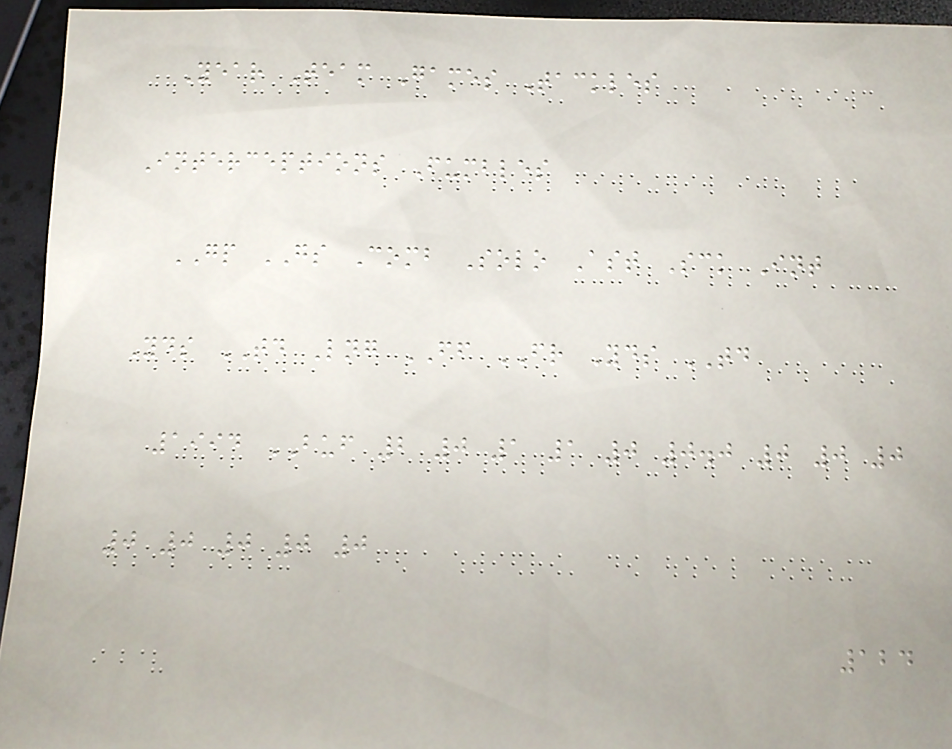Year Team Games Tackles
Interceptions Fumbles
GP GS Comb Solo Ast Sck Int
Yds TD Lng FF FR Yds TD
1994 BUF 2 0 1 1 0 0.0 0 0 0
0 0 0 0 0
124
